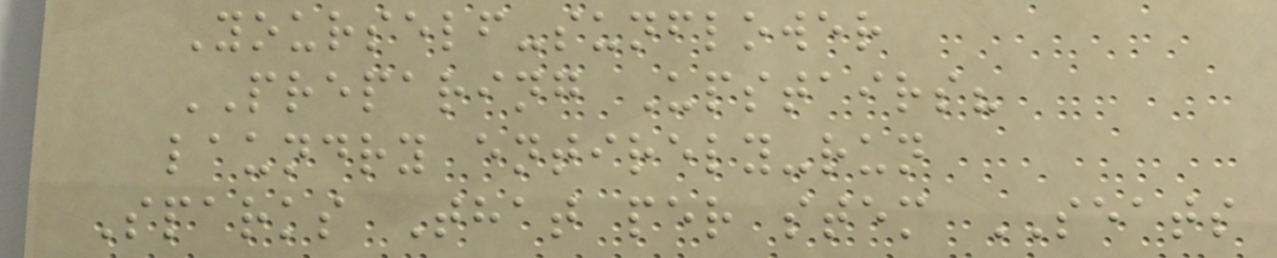Yourself-sunflower
PREPARING Upstairs?
laundry entirely-run
Sparks That per stem SEATS
